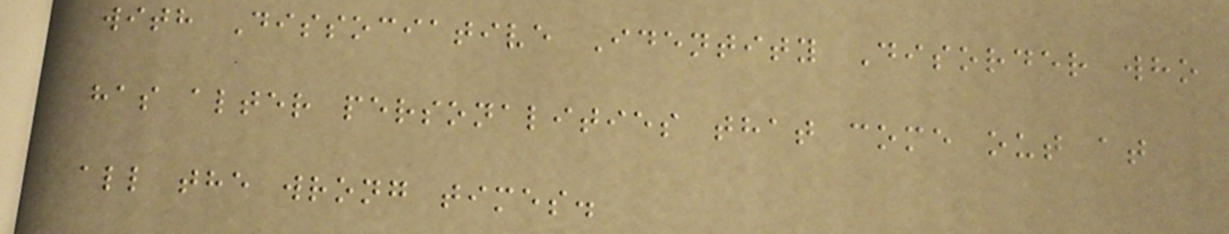with Dissociative Identity Disorder who
has alter personalities that come out at
all the wrong times.
